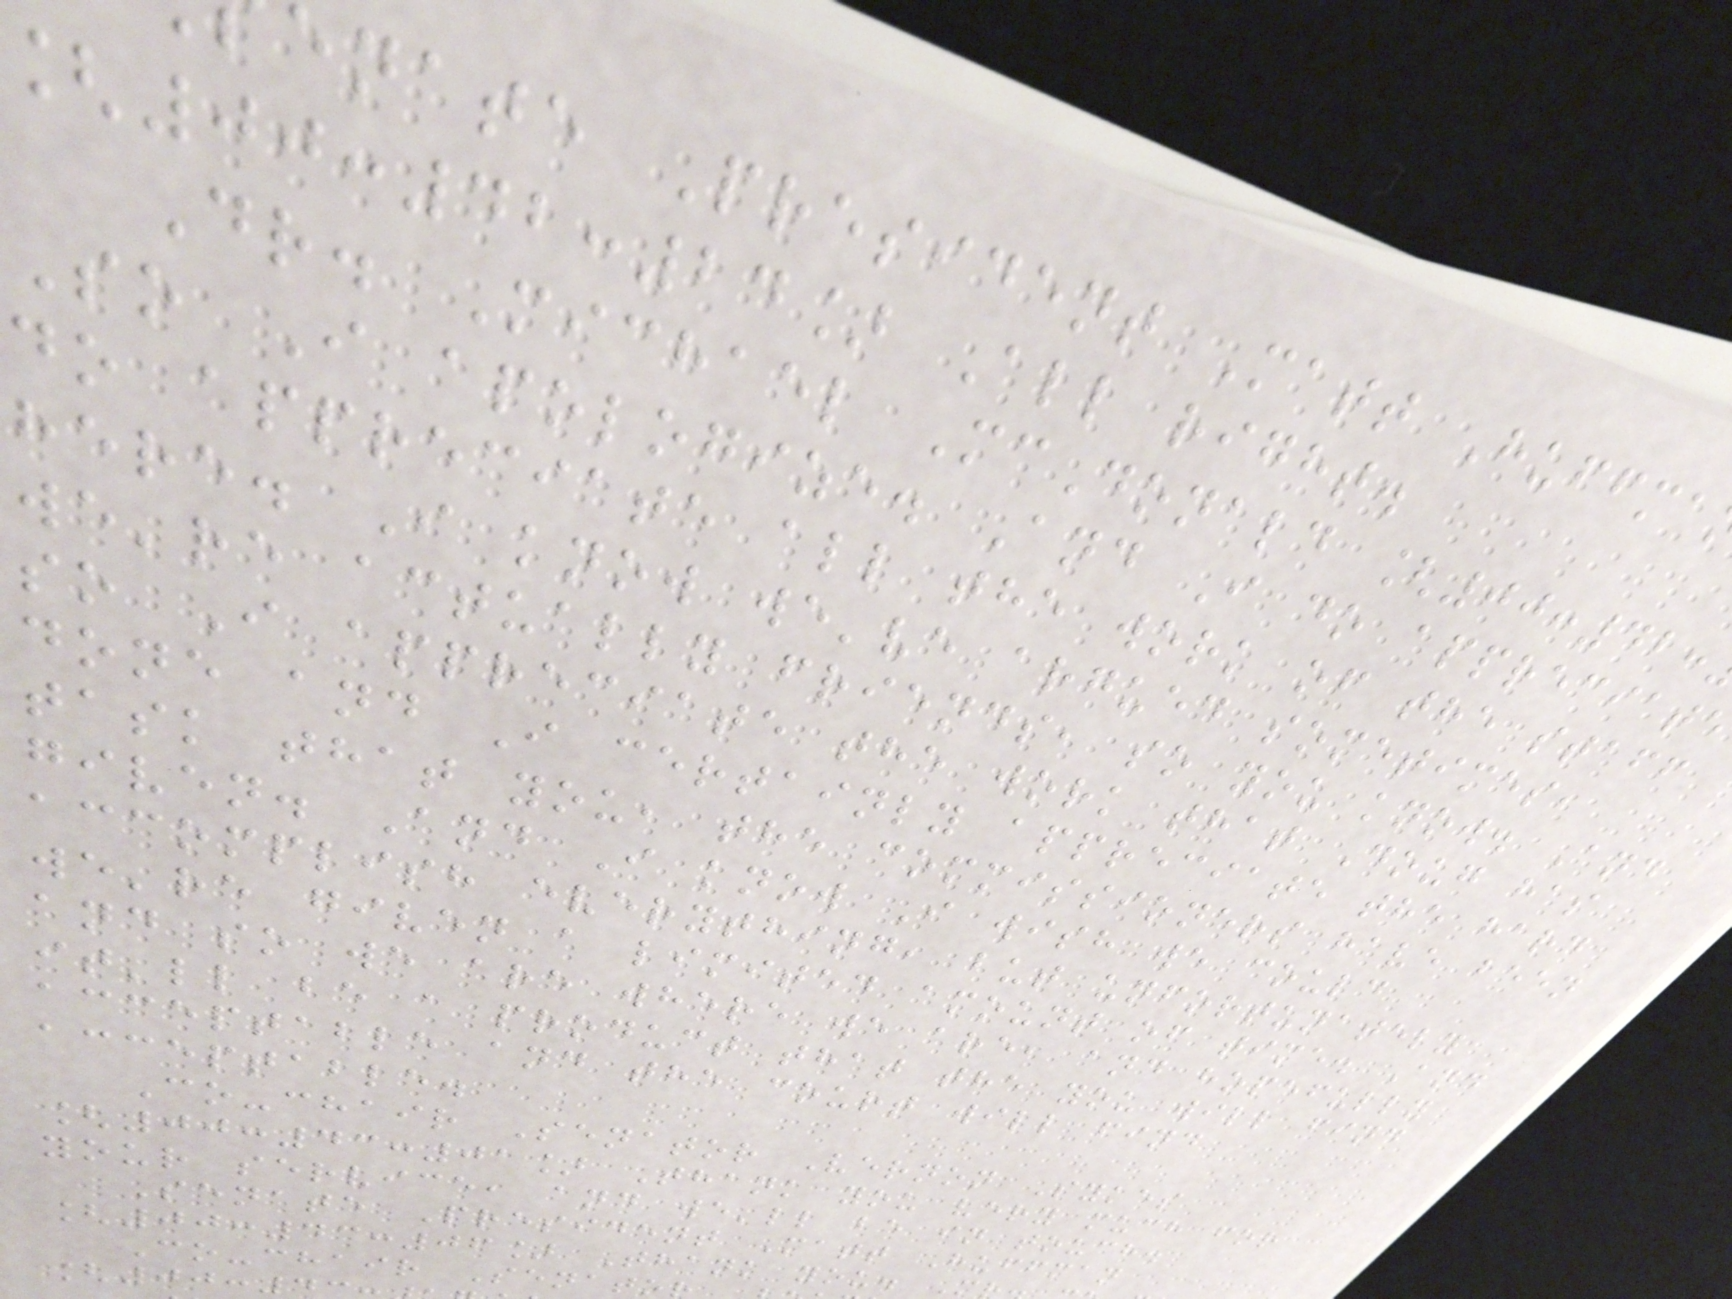enate President Matt Huffma
00:42:24] All right.
Dr. Michael McDonald [00:42:
So I apologize. And I do appreciat
do appreciate all the work of the staff
here. I know we've argued sometimes,
we're actually friends, so you know. And
so I appreciate the work that Doug has
done and I certainly appreciate the hard
task that you, the commissioners have been
given. And I know I wish we could
accomplish everything, but unfortunately
we're given a limited amount of time. And
and so we are where we are, and hopefully
it'll be a product that the you will find
acceptable and the court will find
acceptable.
Co-chair Senator Vernon Sykes
[00:43:01] Thank you very much for
your service, and we'll be in touch.
Senate President Matt Huffman
[00:43:06] Thank you. M
Co-chair Senato
[00:
